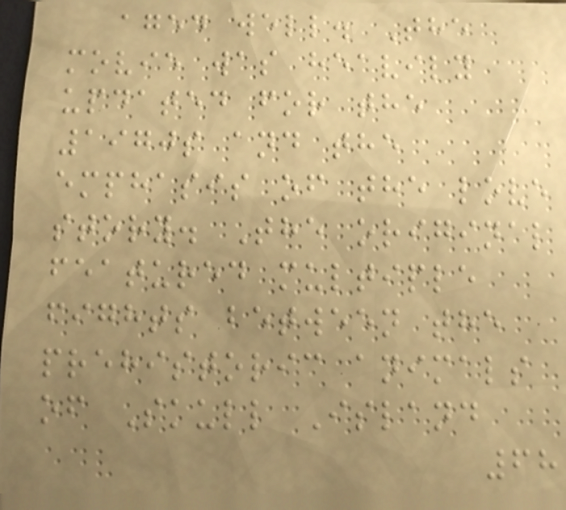aged well. The
movie was heavily
updated for the
1970s and the
emphasis of the love
story. The original
featured multiple
fights between the
prehistoric animals
of Skull Island
68
